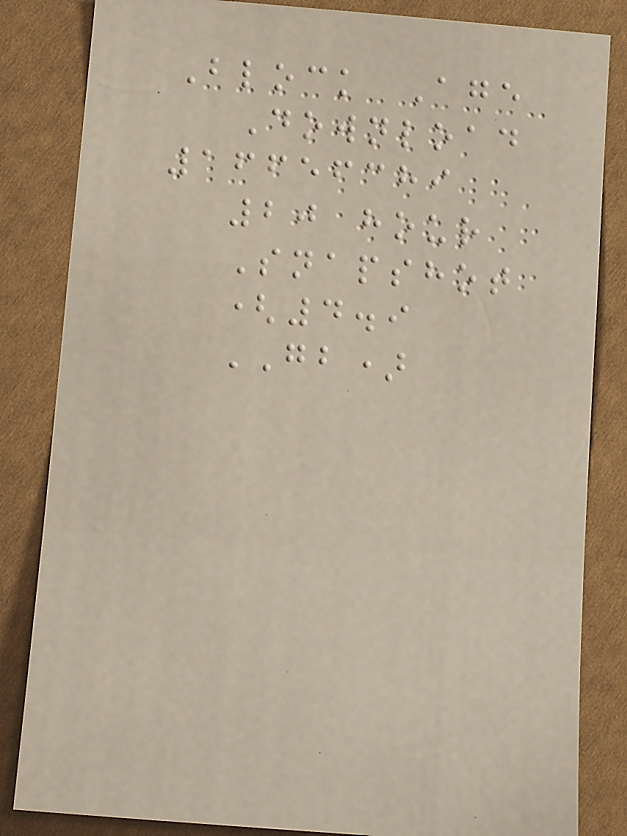Block Age
Download
16656389
20 hour
Snapshot
(4.9
GB)
